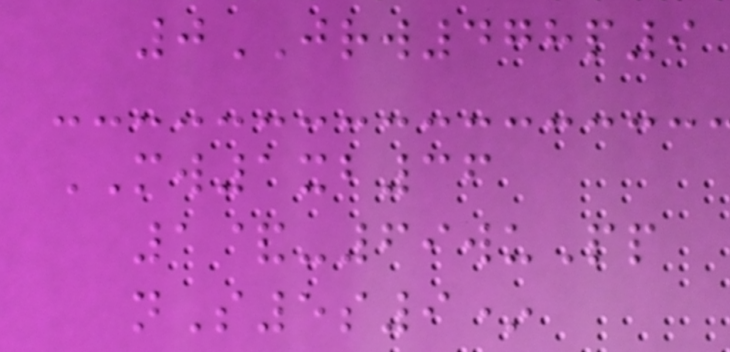0JRW478p9
MW1xb36
1&-69wuPp
nS5s9*
